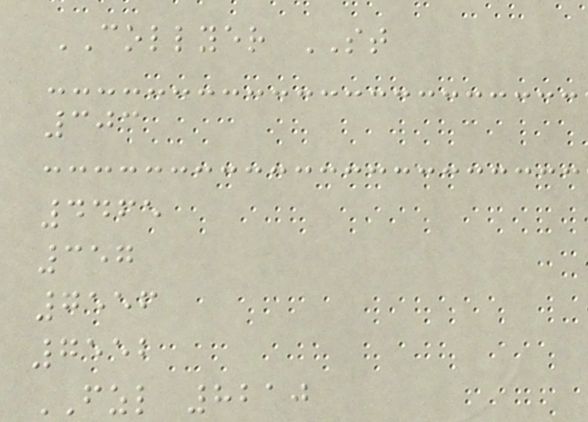COLLYER ST
303
4465
357
7556
7552
FZL 8210
